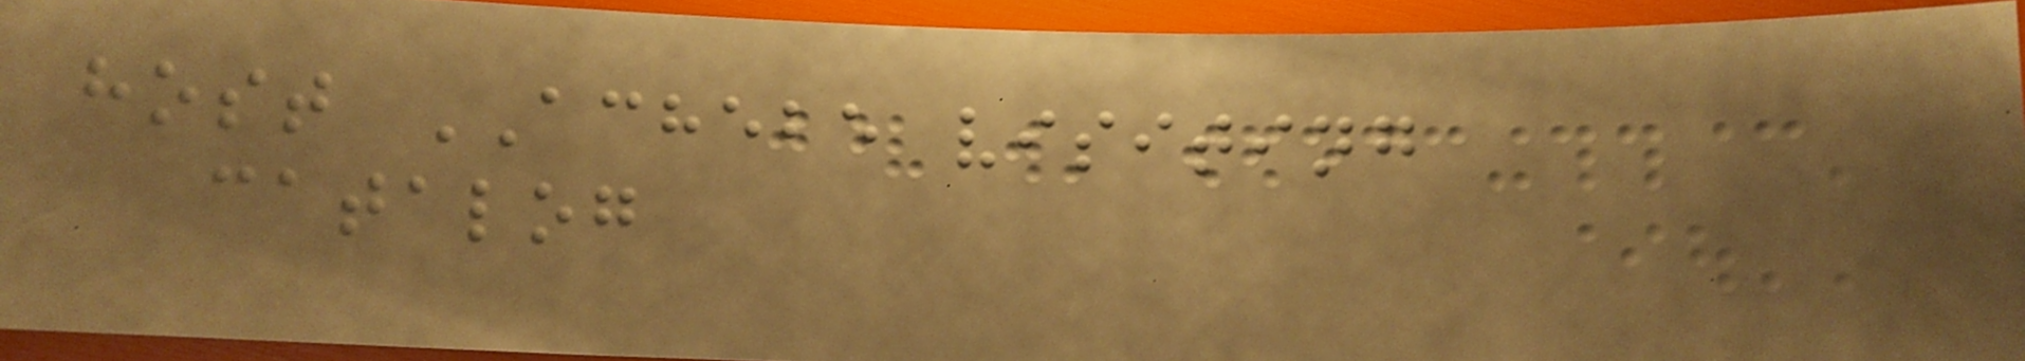host ACHEBE visiting
catalog
